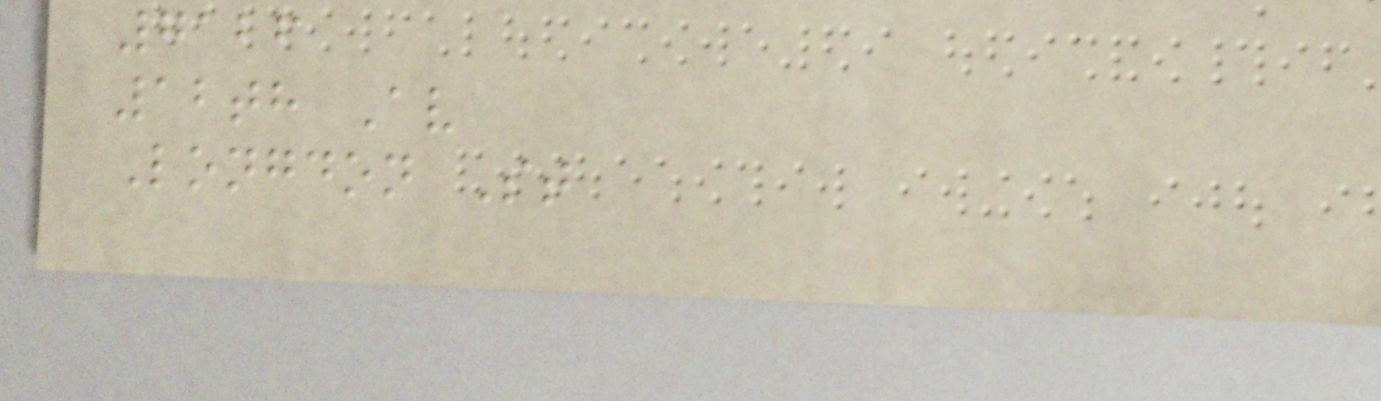7126
12th Av
Longdon St
